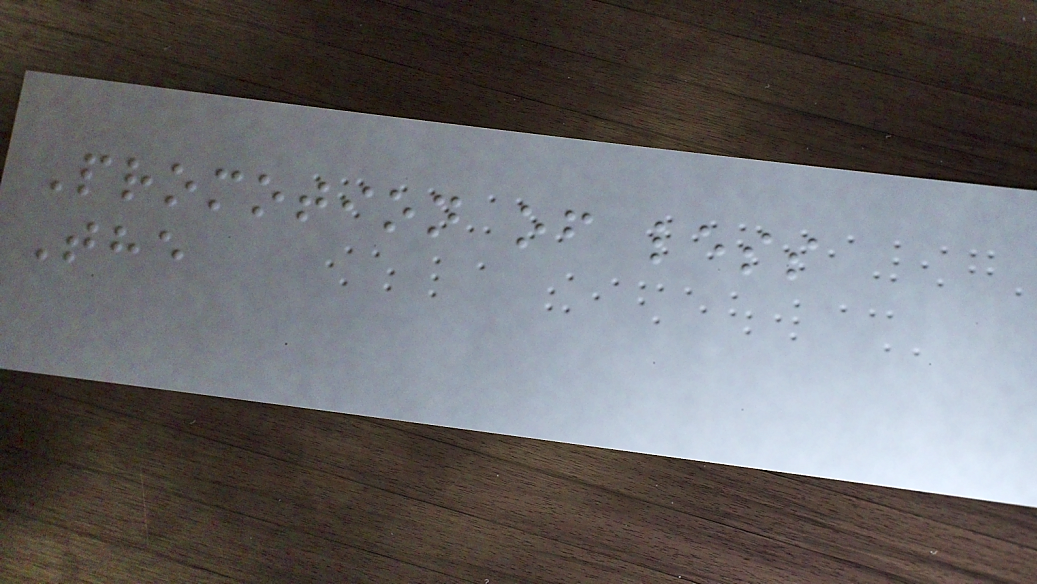Promotion of less
The
